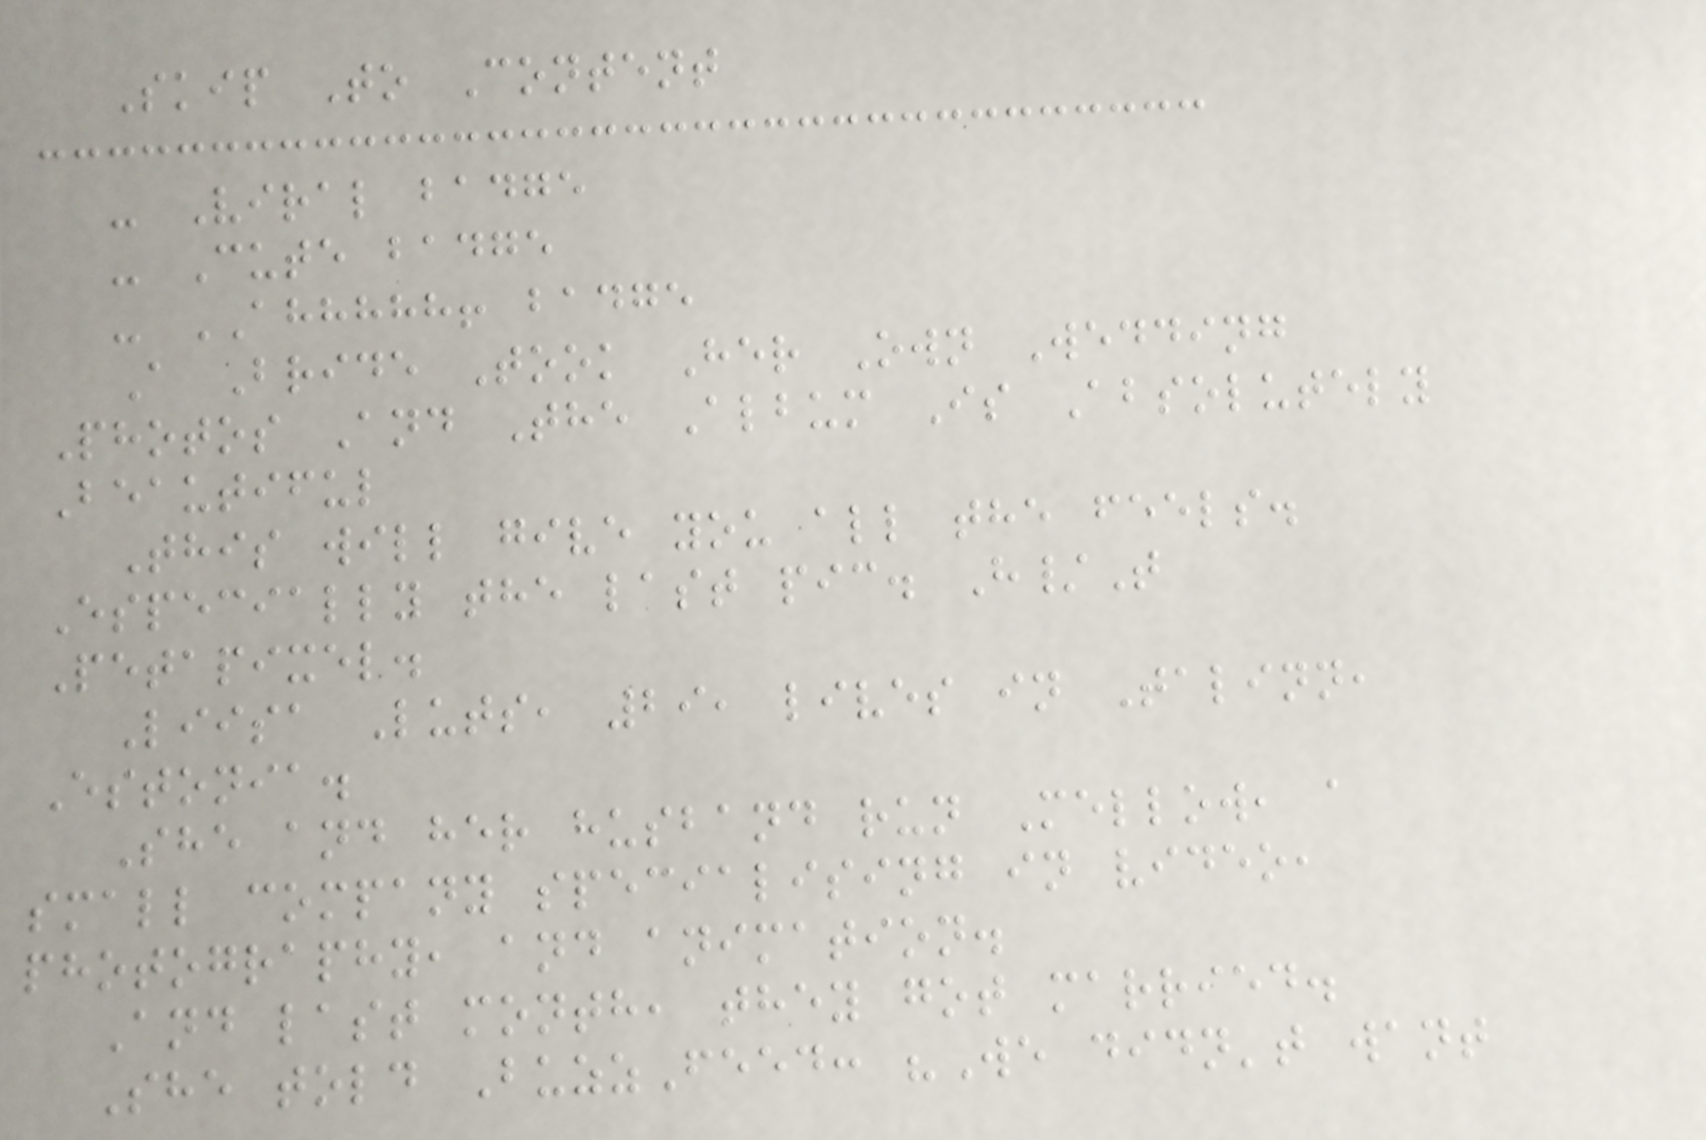Skip To Content
- Viral badge
- Cute badge
- AHHHHH! badge
A Bride Took Her Own Wedding
Photos And The Album Is Absolutely
Beautiful
This will give you all the feels.
Especially the last pic. H/T
Petapixel.
Liisa Luts, 29, lives in Talinn,
Estonia.
She and her husband run Mellow, a
small company specialising in video,
photography, and animation.
And last month, they got married.
She told BuzzFeed: "We didn't want
